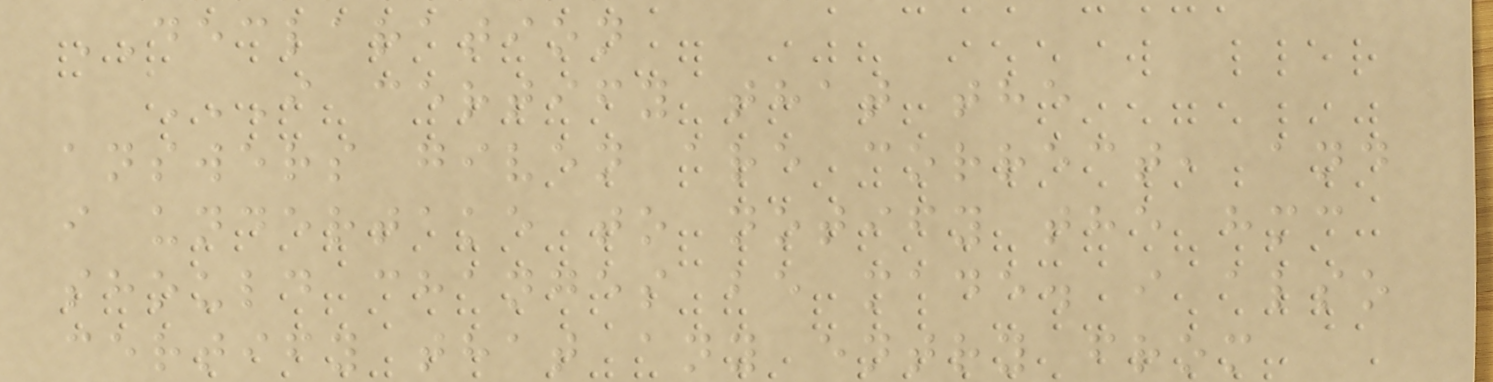DECLARATION
I CERTIFY THAT THE
ANSWERS GIVEN ARE CORRECT, AND
I UNDERTAKE TO NOTIFY THE HMC
SHOULD CHANGES BE MADE. I ALSO
CERTIFY THAT ANY ENTRY FROM
